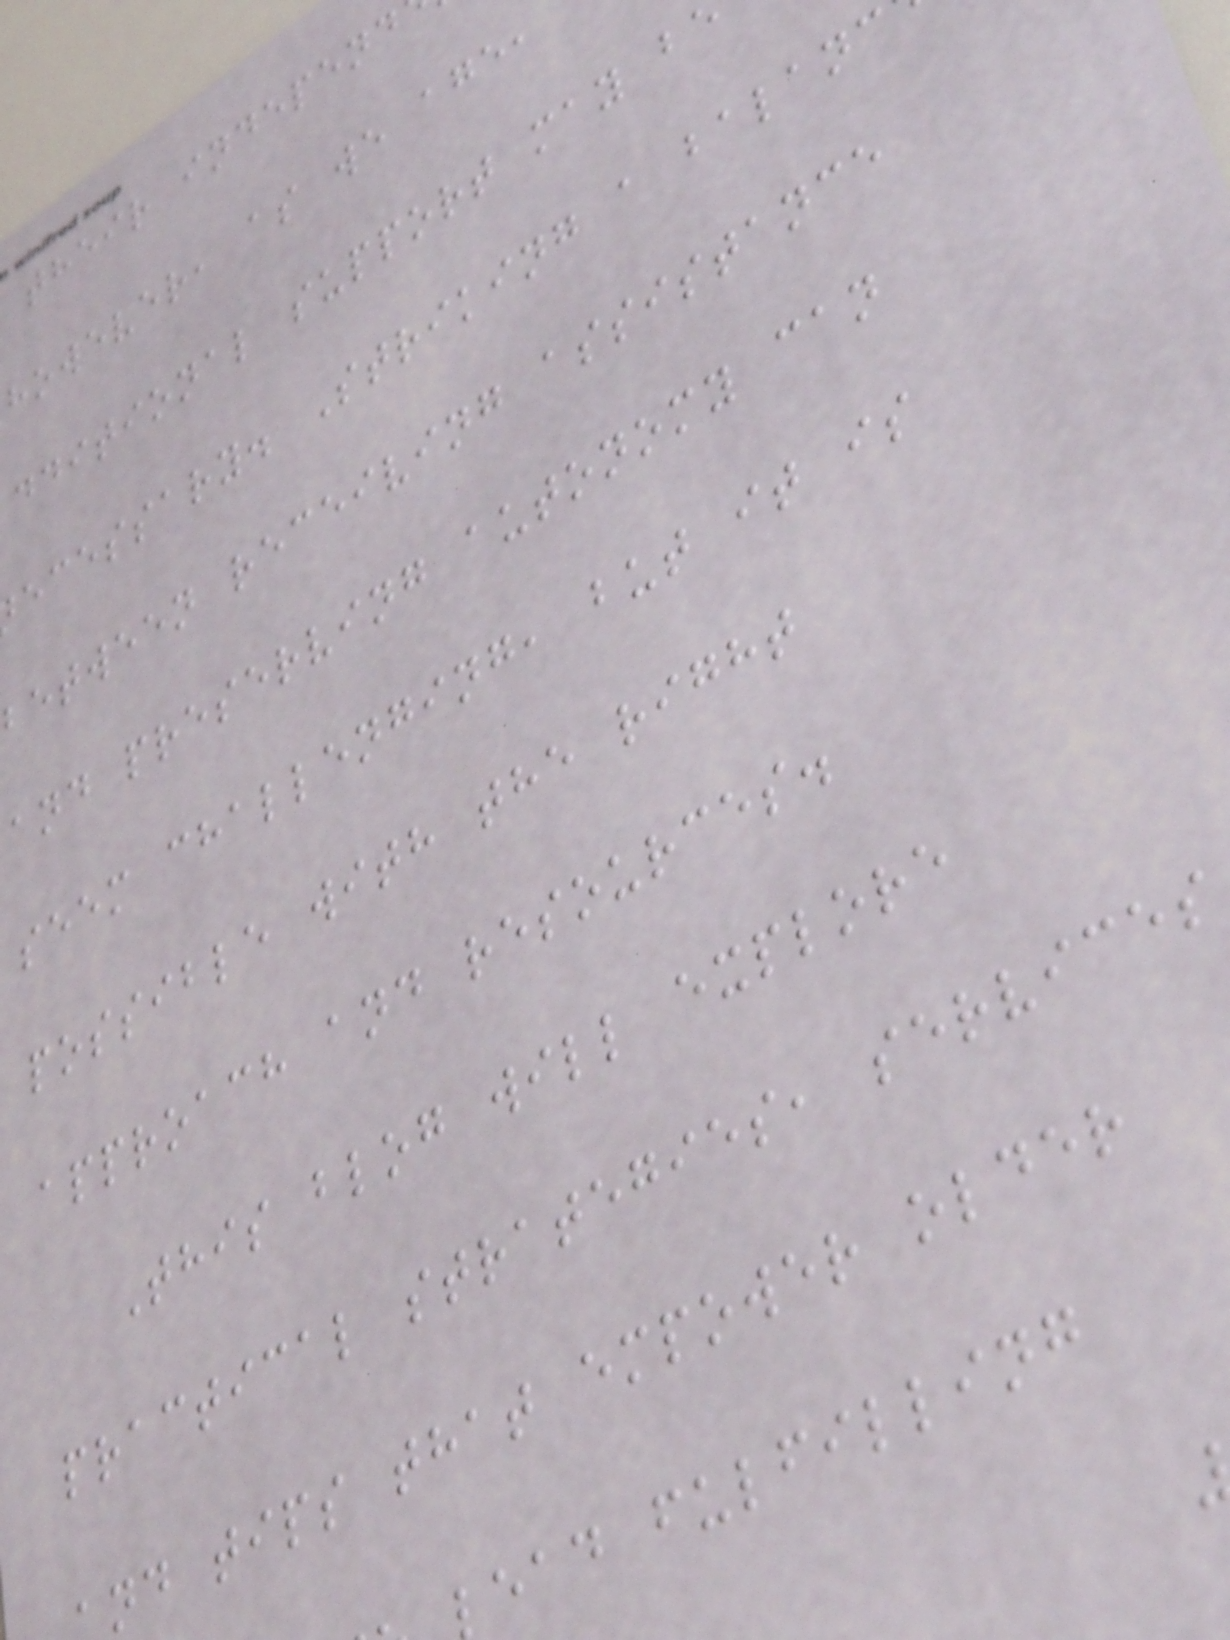their independ
however, as we age,
dditional support may b
ecessary. Striking a balanc
between receiving assistance
and preserving autonomy can
seem challenging, but it is
possible with the right
approach and resources.
This blog will explore
practical strategies, services
nd tips that empower older
ead fulfilling
